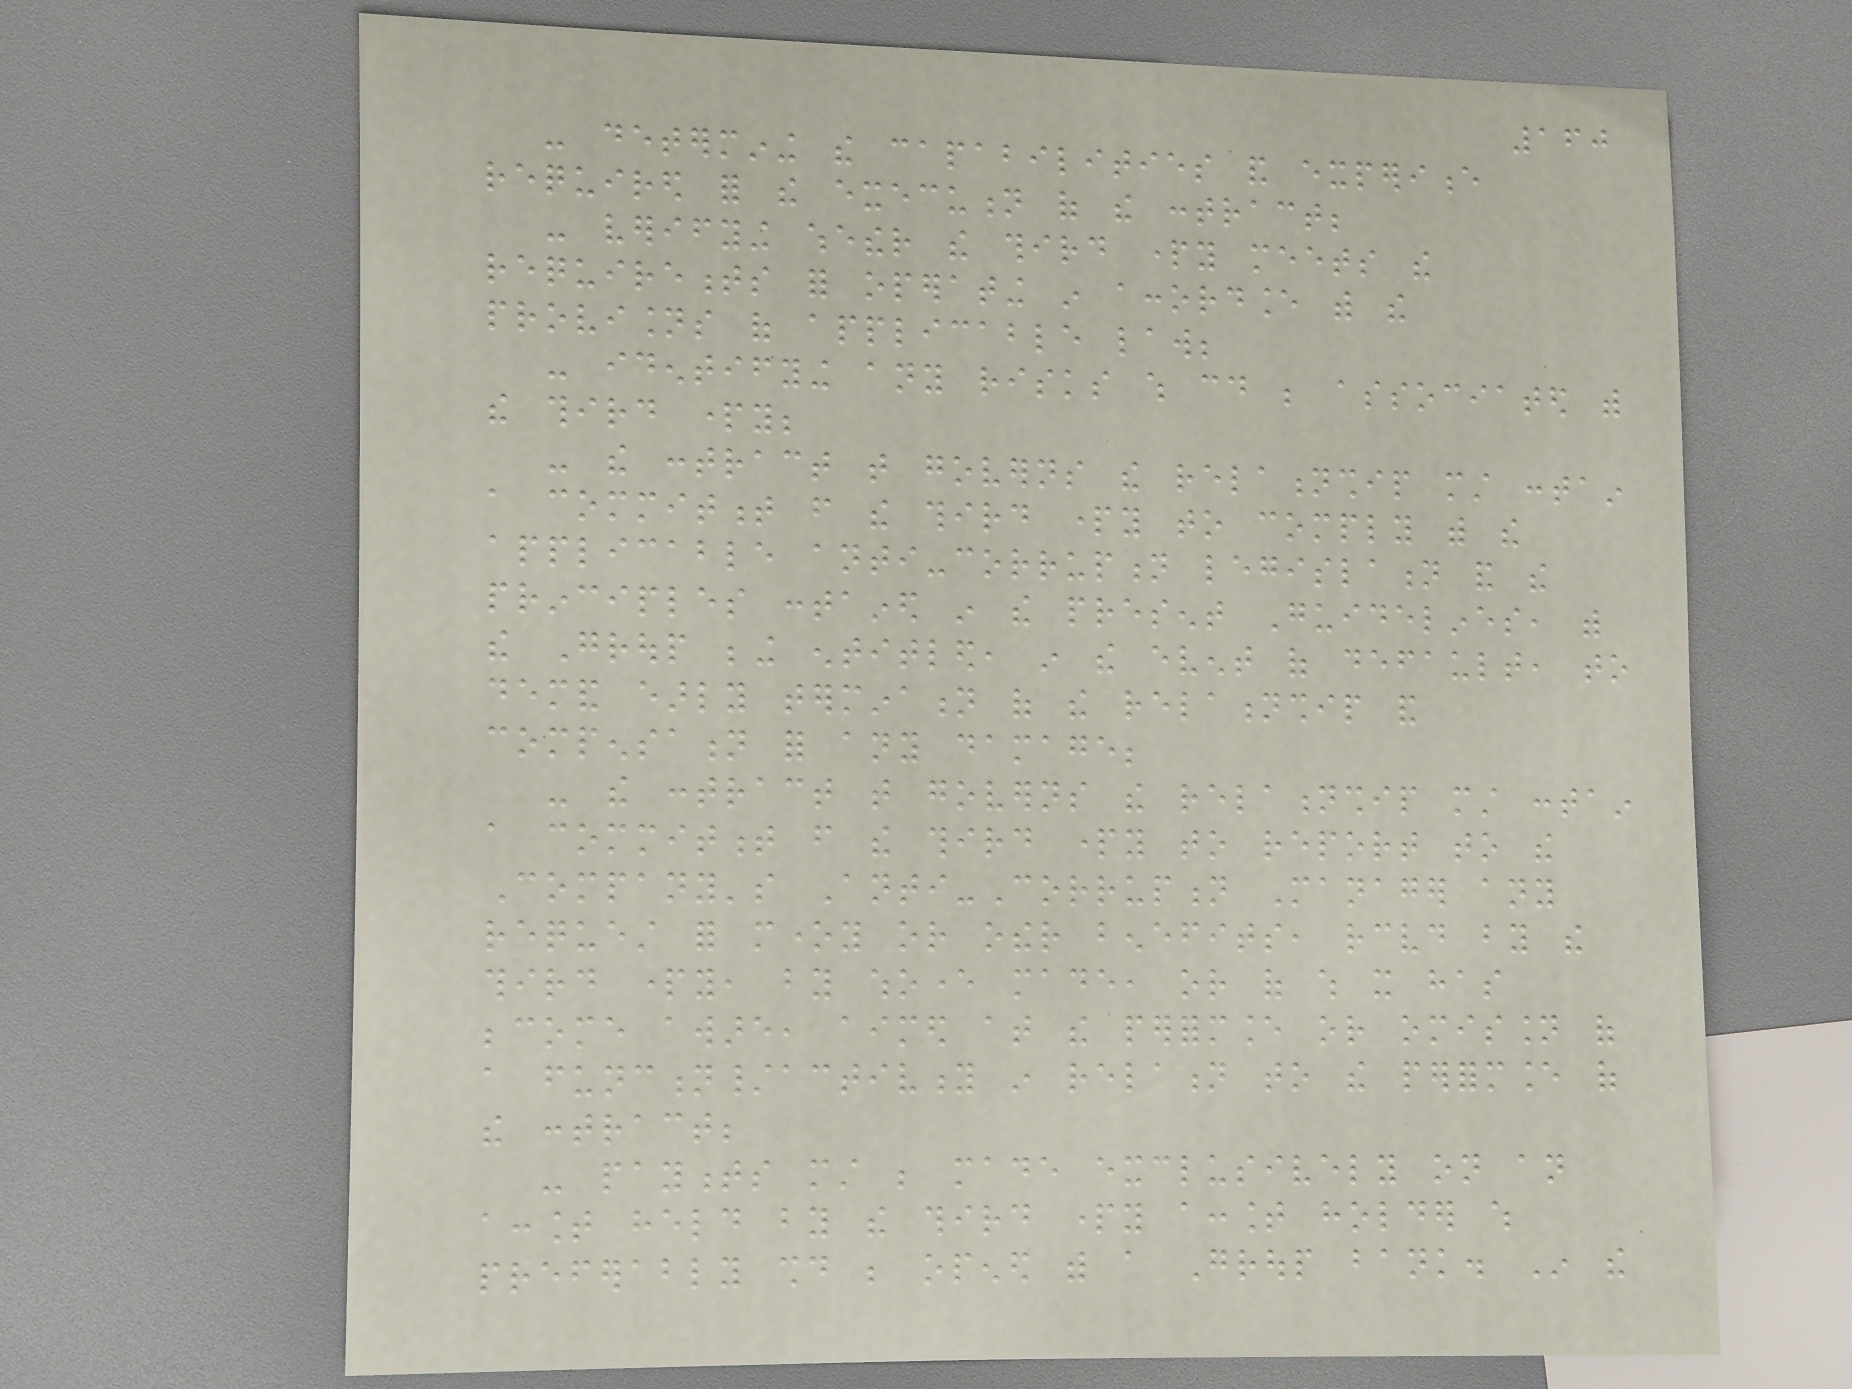160
- determining the capabilities and experience
required for the execution of the contract;
- verifying whether the third party meets the
requirements for operating in accordance with the
provisions of applicable law;
- identifying any risks which could be associated with
the third party;
- the contract that governs the relationship must contain
a commitment from the third party to comply with the
applicable anti-corruption legislation and the
principles contained in the present Guidelines, with
the Group being entitled, in the event of default, to
demand early termination of the relationship and
compensation for any damage;
- the contract that governs the relationship must contain
a commitment from the third party to report to the
Company's Anti-Corruption Manager any
request for money or other benefits, received by the
third party, by whoever made, or of which it has
become aware, aimed at the performance or omission of
a function/activity in relation to the performance of
the contract;
- payments must be made exclusively on an
account held by the third party account holder which
preferably should be opened with a Group bank. In the
